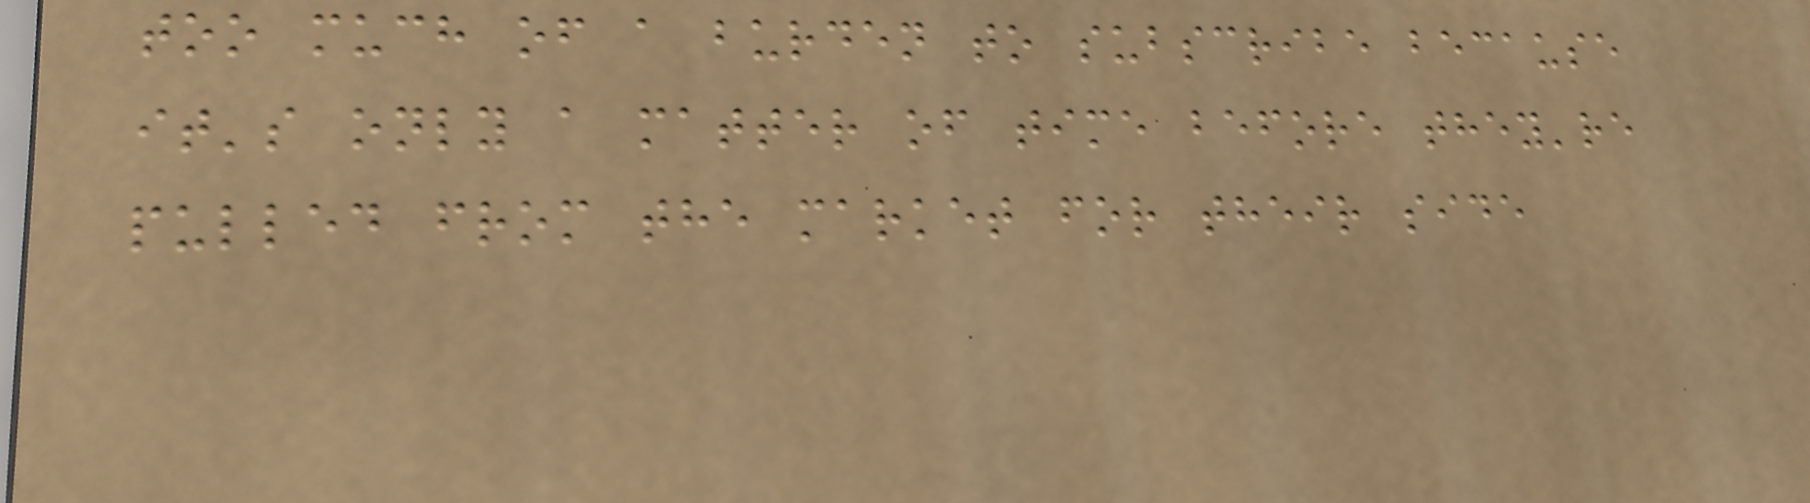too much of a burden to subscribe because
it's only a matter of time before they're
pulled from the market for their side
